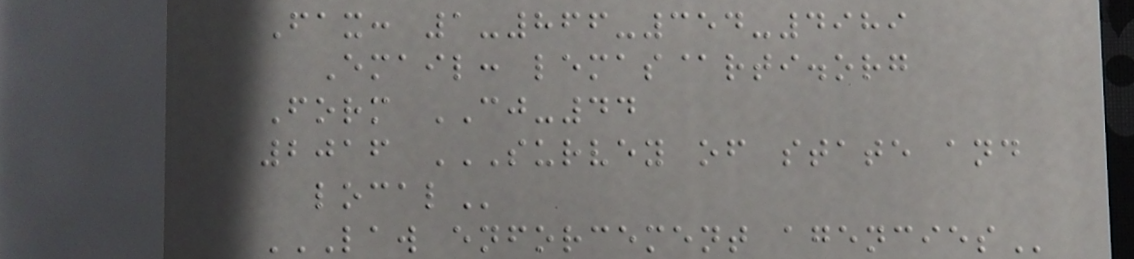Fax: 1-866-354-4989
Email: lemas@rti.org
Form CJ-44
2016 SURVEY OF STATE AND
LOCAL
LAW ENFORCEMENT AGENCIES
